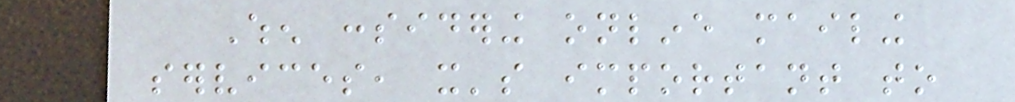When considering online mailing
services, it's important to
